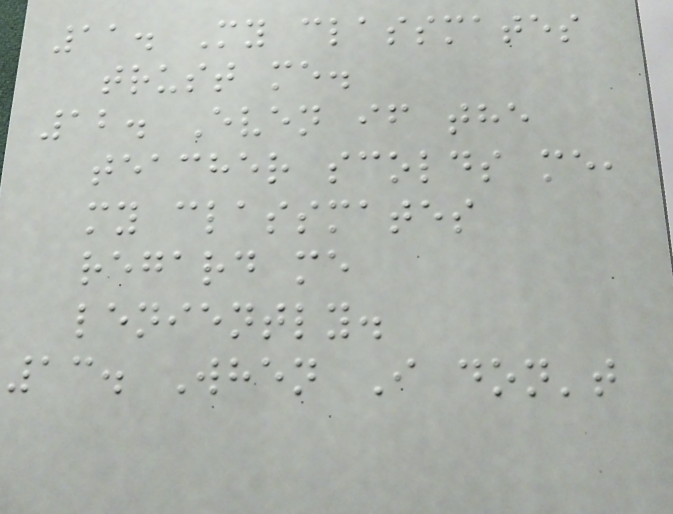11. My classmates
trust me.
12. Even if the
teacher scolds me,
my classmates
regard me
leniently.
13. When I don't
